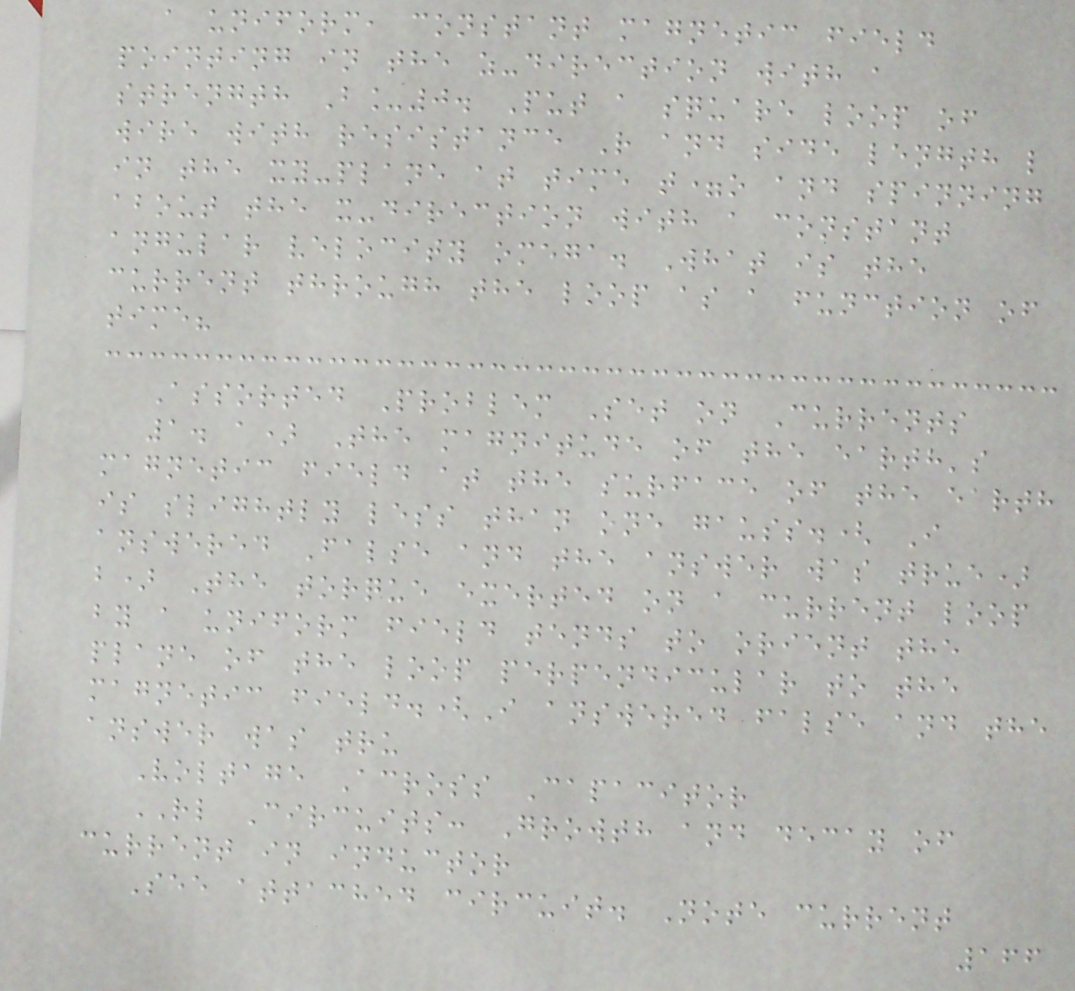a uniform, constant magnetic field
pointing in the z-direction with a
strength B_0. Put a square loop of
wire with resistance R and side length l
in the xy-plane at time t=o and spinning
about the x-direction with a constant
angular velocity omega. What is the
current through the loop as a function of
time?
Assorted Problem Set on Currents
1. a) The magnitude of the earth's
magnetic field at the surface of the earth
is slightly less than one gauss.( I
answered False and the answer was true)
b) The torque exerted on a current loop
by a uniform field tends to orient the
plane of the loop perpendicular to the
magnetic field.(I answered false and the
answer was tru
Voltage Across Capacitor
RL Circuits: Growth and decay of
current in inductor
See attached circuit. Note current
166
